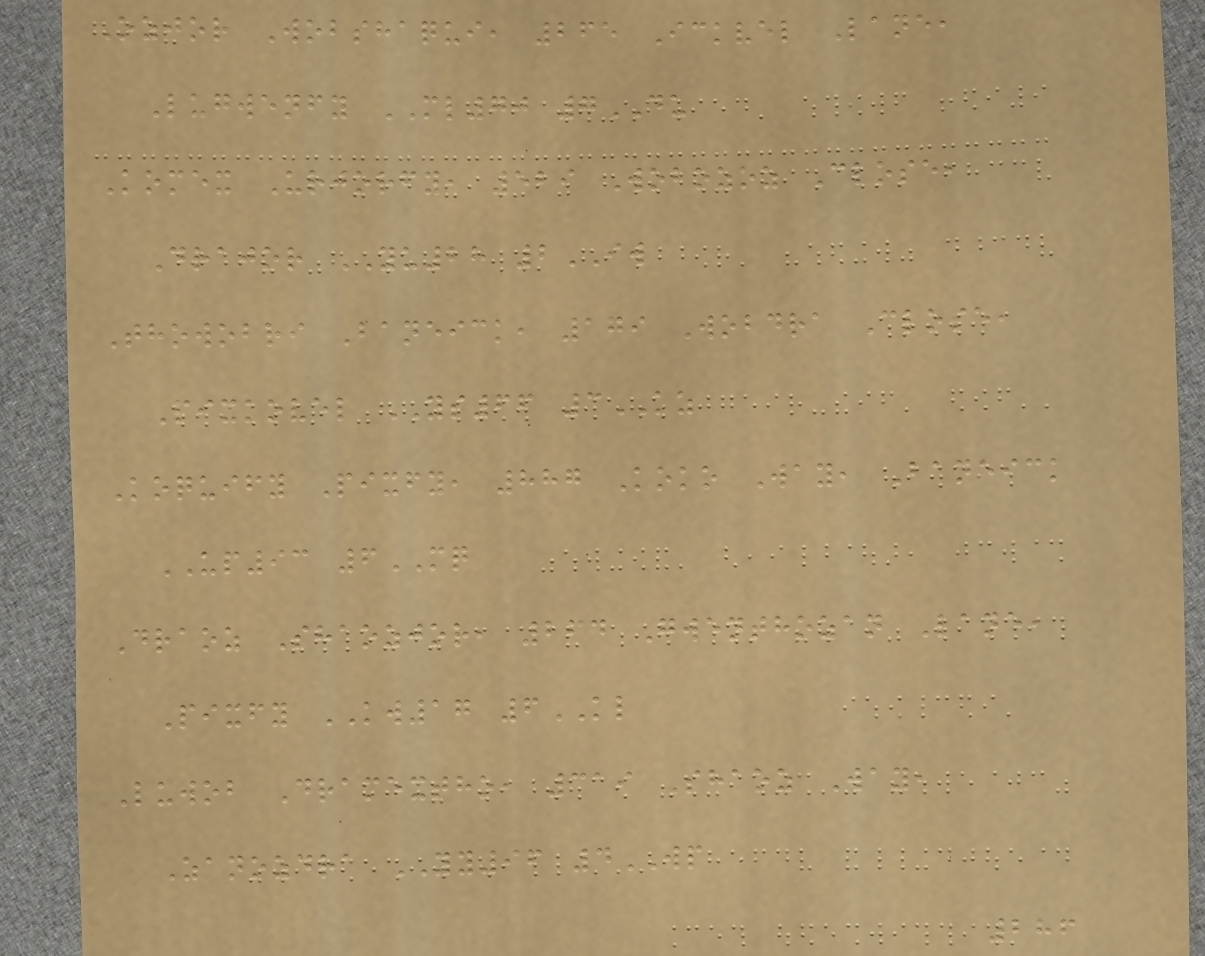Ozjor Wobshaqui, 265 Ickvel Lane,
Lugwenfy ML70 7DU
Komex Urjorfy, 529 Wobozoz Close,
Drajor YU28 2IW
Thowobri Baneick, 179 Wobdra Close,
Pixkovel YS66 3KZ
Koquify Pixfy, 887 Koko Way, Baneick
UP93 6MQ
Draoz Shaozjor, 264 Gwenthozan Lane,
Pixfy KW17 6KL
Luwob Dramextho, 319 Shaoz Way,
Zanozdra YY96 4WP
286
